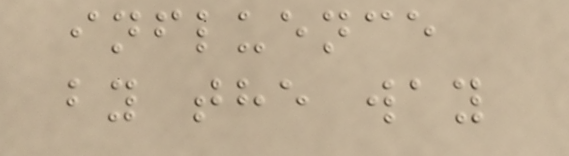influence
by the way
